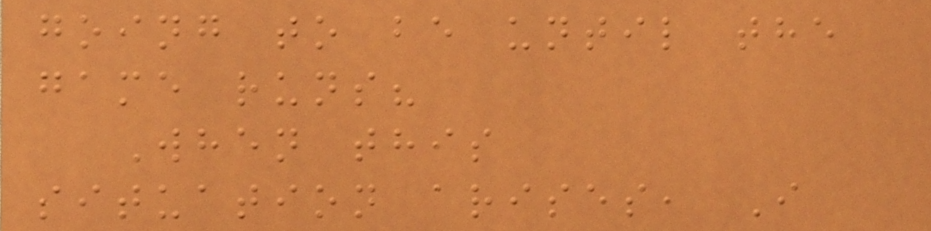going to be until the
game runs?
When this
situation arises, I
